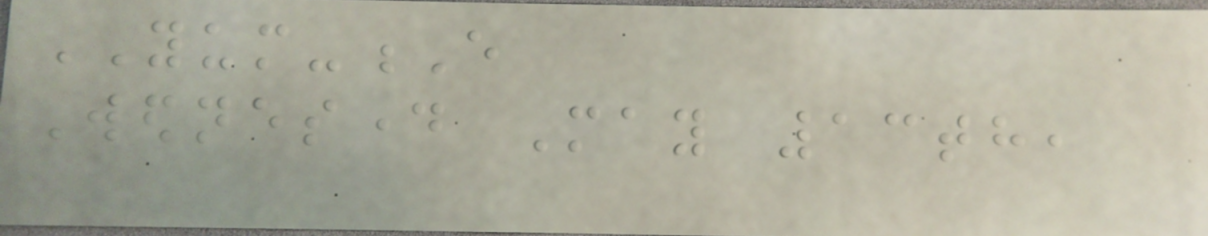YUM-E
Wednesday May 13th,
